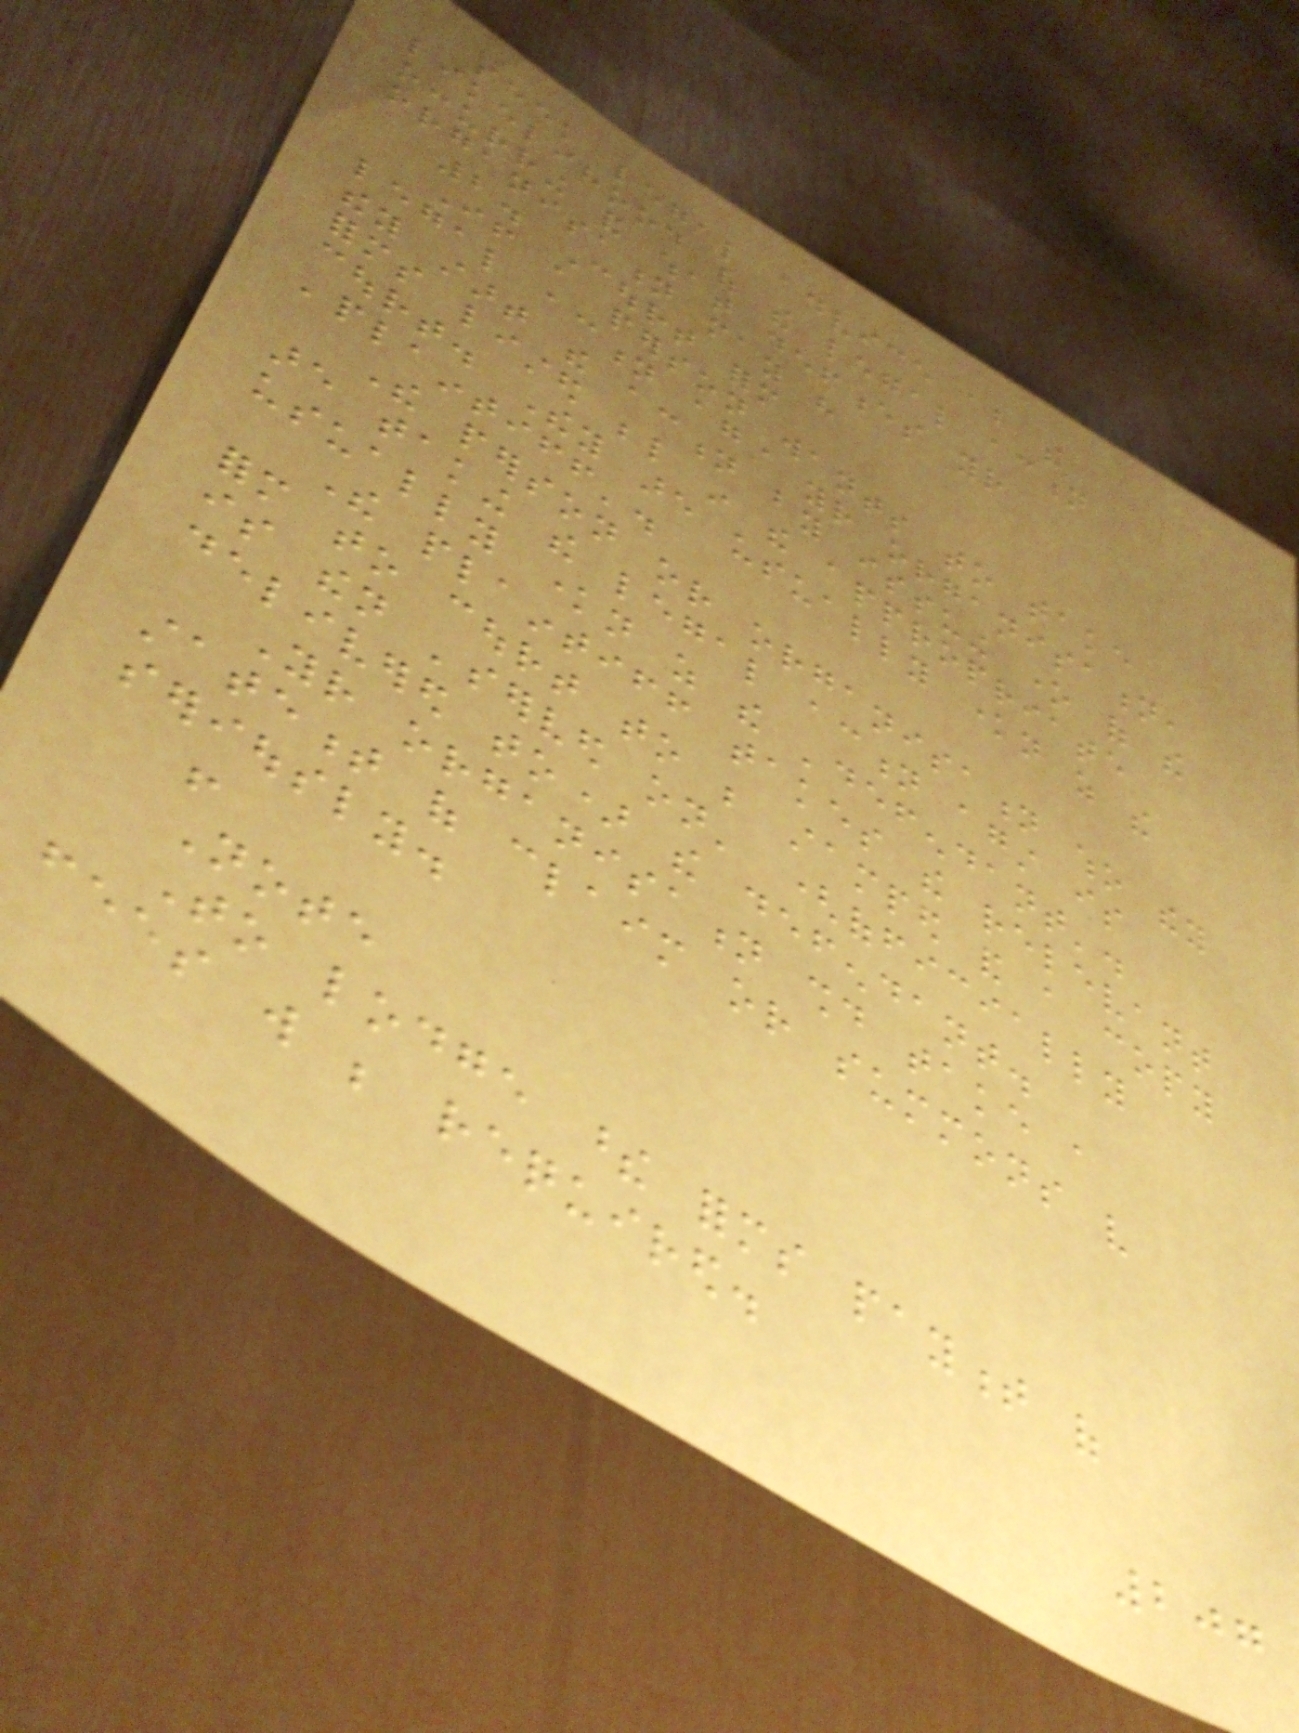seek legal advice about the
likelihood of the legal action
occurring and what defences your
organisation may have
2. Court form
If a person wants to take
legal action against your organisation,
they start the action by issuing one of the
forms listed below in the appropriate
court. They are usually known as the
'plaintiff'.
The person or organisation who they
are taking the legal action against is
usually known as the 'defendant'.
The plaintiff takes the relevant
form to court to be stamped and a copy
is then 'served on' (officially
delivered to) the defendant.
Your organisation should take a
statement of claim or summons very
seriously.
!
Note
To lodge these forms payment of
fees will be required.
207
